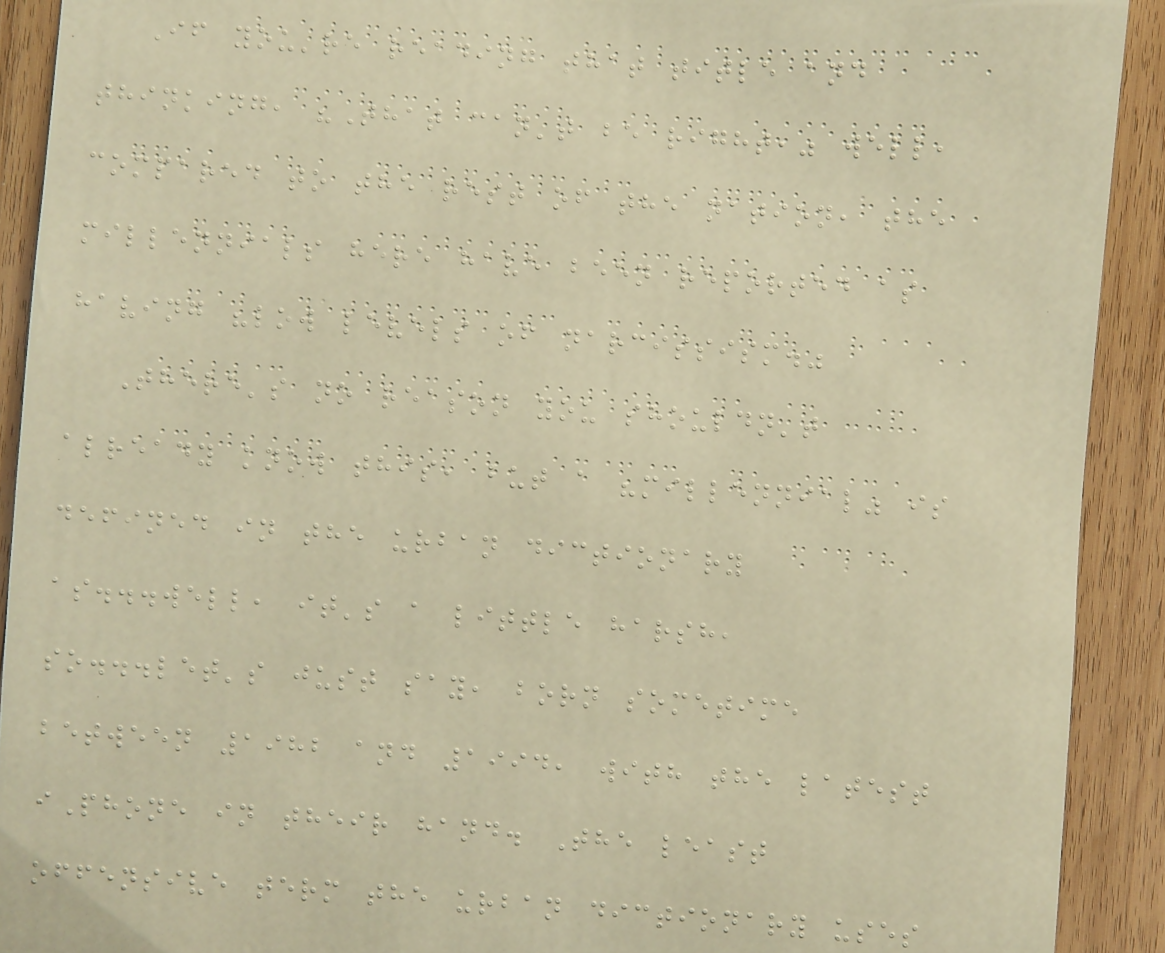If you're reading that title and
thinking, "That can't be right," well,
compared to the rest of the nation, the
millennials here have been reported as
having "low levels of narcissism."
There's no reason you shouldn't
already know this, but a "millennial" is
defined in the urban dictionary
as...well, it's a little harsh,
so...let's just say, born sometime
between 1982 and 1994, with the latest
iPhone in their hand. The least
offensive term the urban dictionary uses
